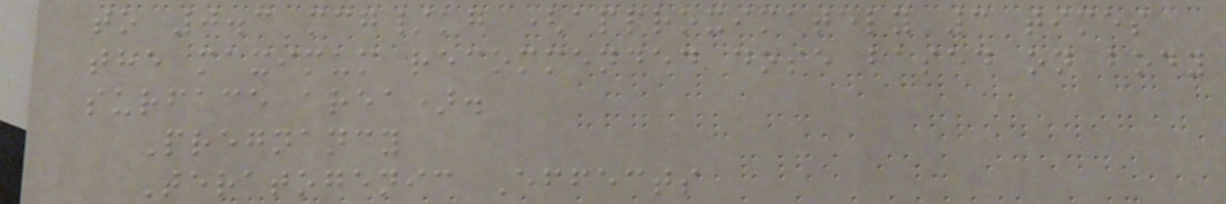to 0.3 mcg/kg (approximately 3 times
the maximum recommended dose based on body
surface area).
Pregnancy
Teratogenic Effects
